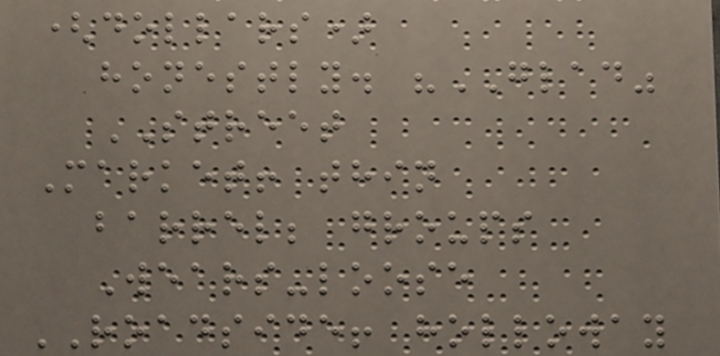(dollars)
honestly. "GLAD"
STREET
Market! thin
barrel; groups
Wears-loose
ROADSIDE! holloway
